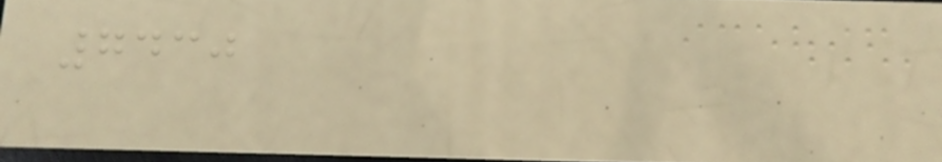7430
